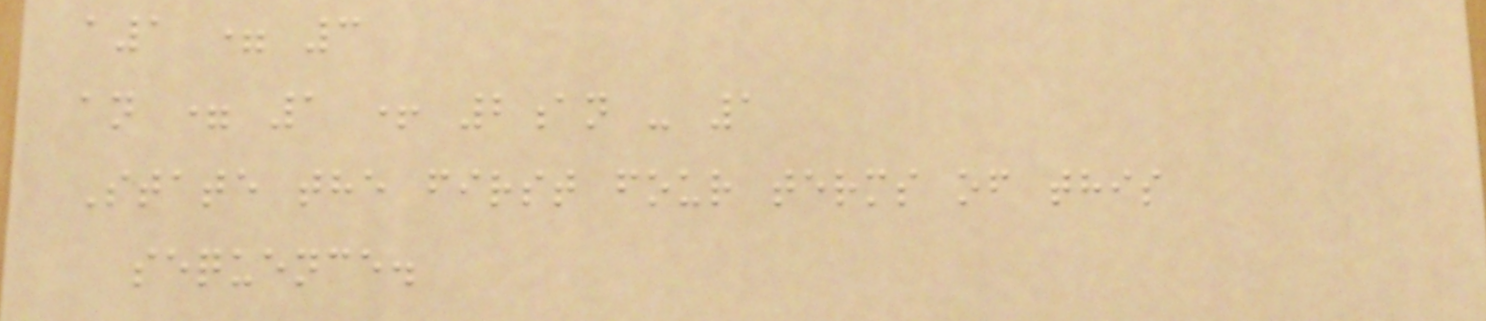a1 = 3
an = 1 + 2an - 1
State the first four terms of this
sequence.
